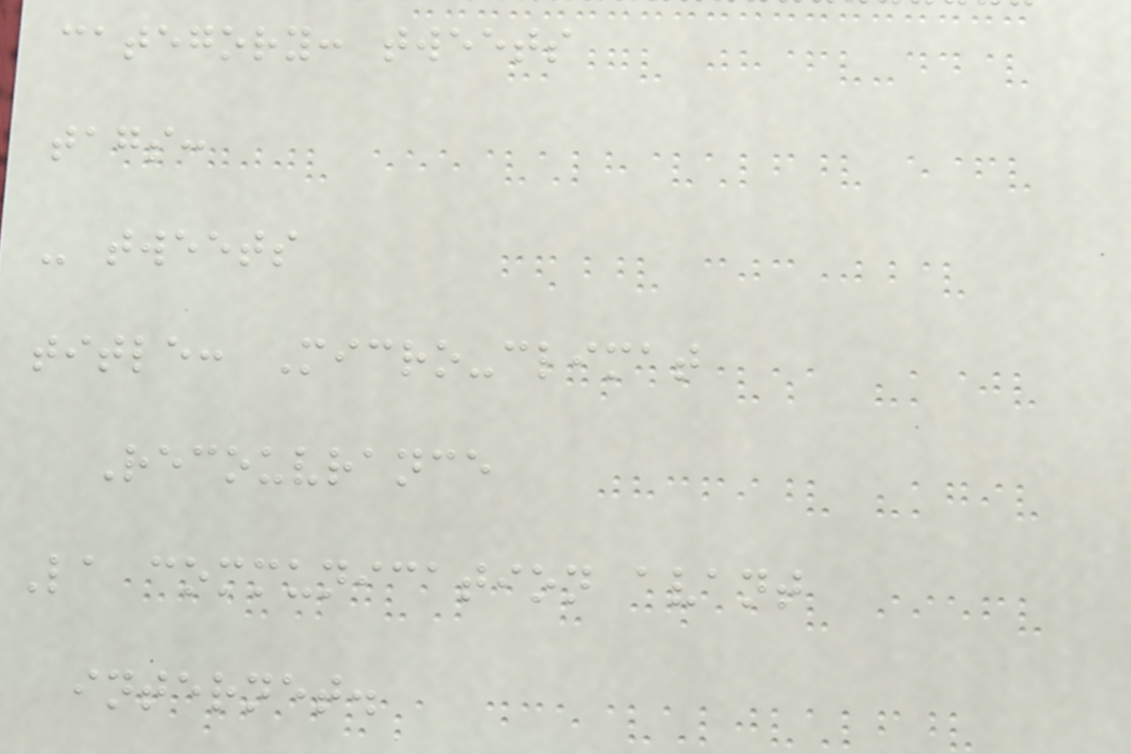category: tweets
tags:
- tweets
title: Micro-climat
Recouvrance
La communication avant
internet.
